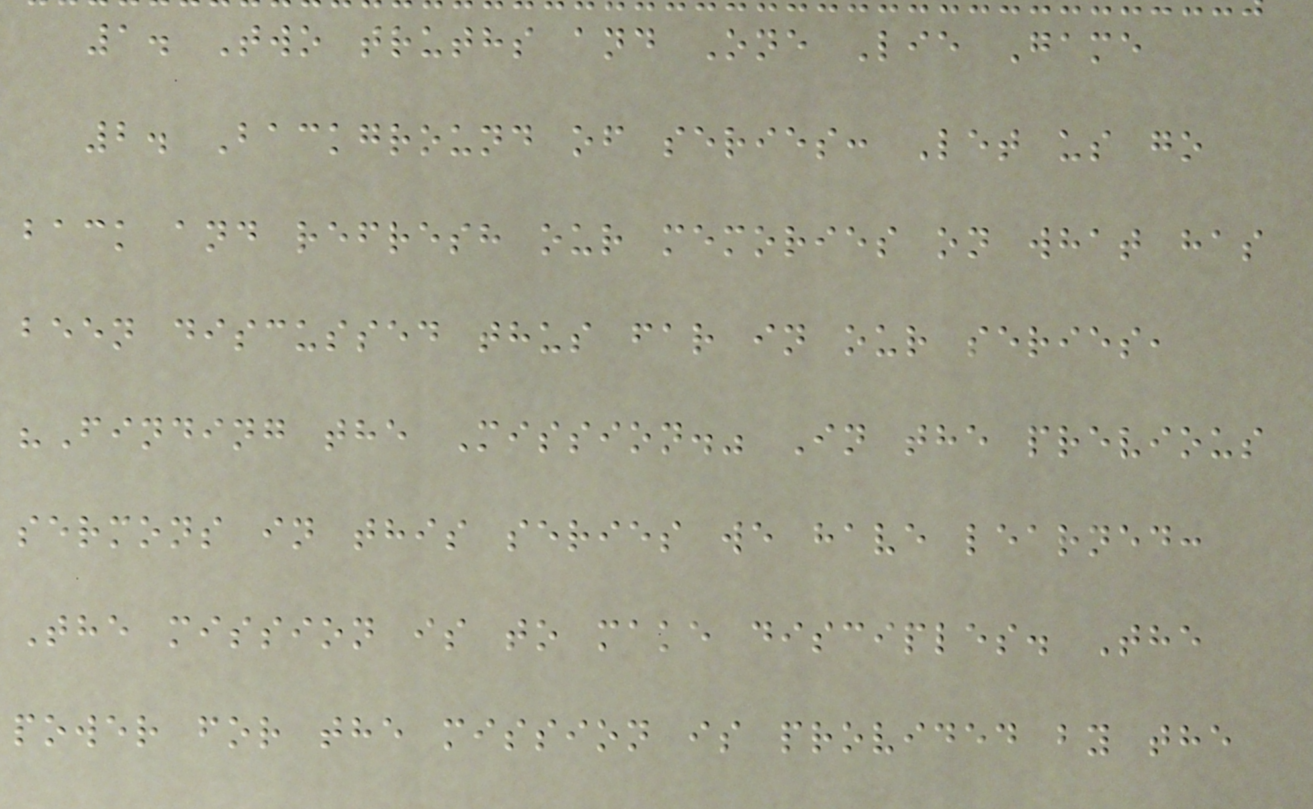1. Two truths and One Lie Game
2. Background of series: Let us go
back and refresh our memories on what has
been discussed thus far in our series,
"Finding the Mission." In the previous
sermons in this series we have learned:
The mission is to make disciples. The
power for the mission is provided by the
